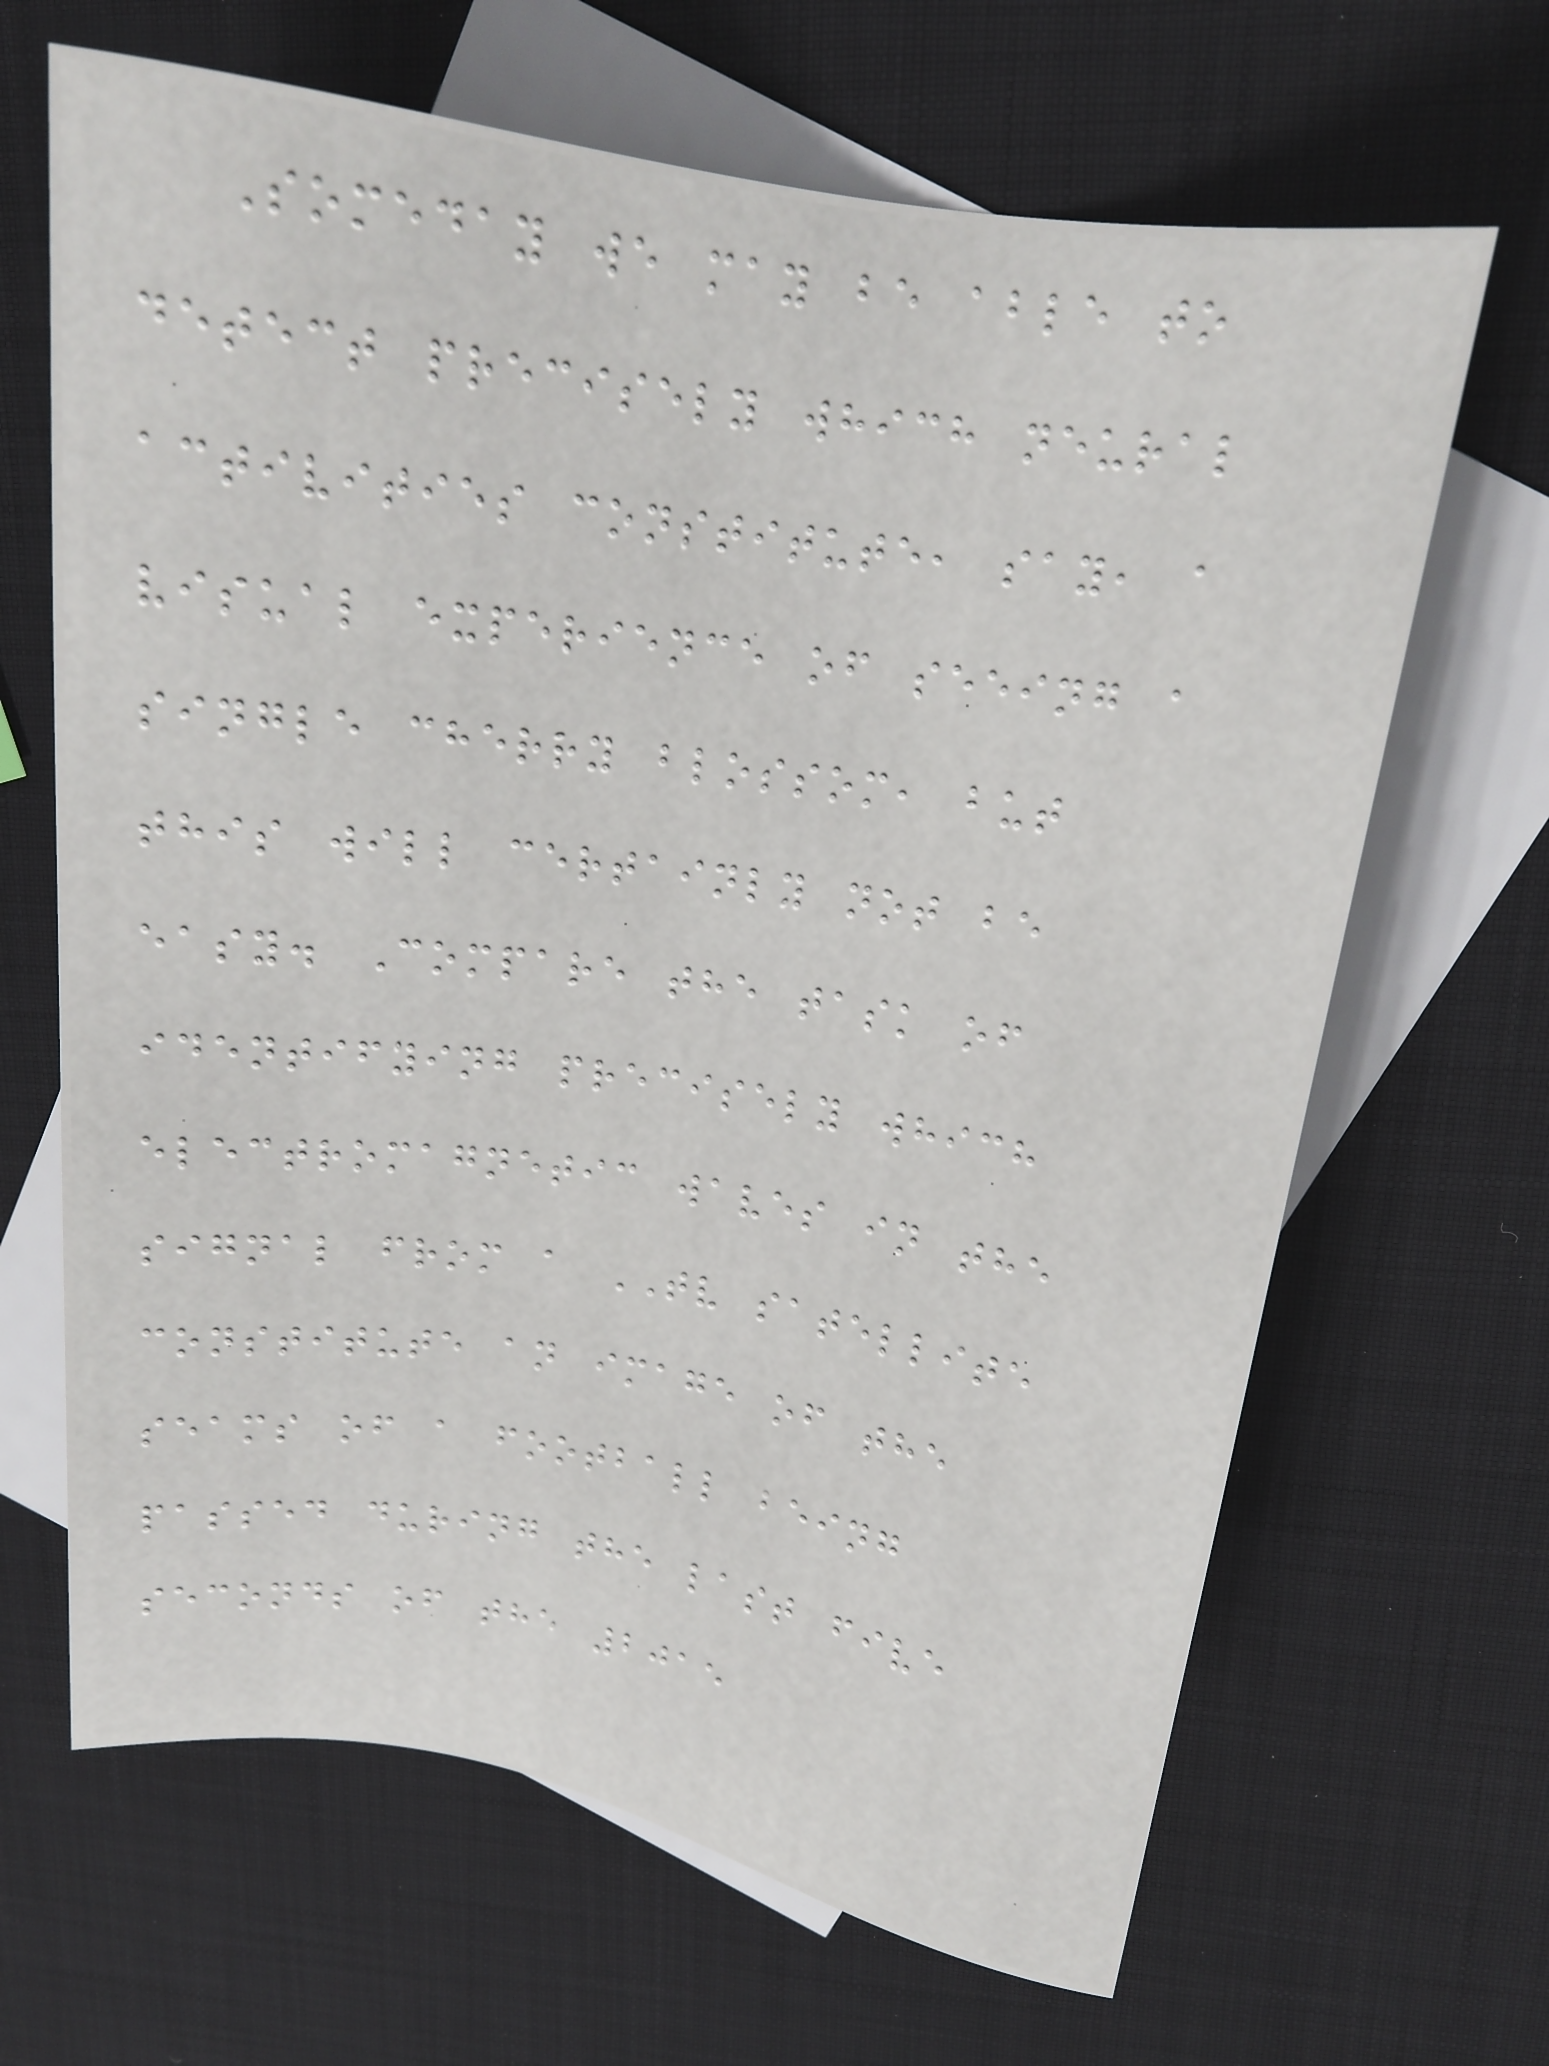Someday we may be able to
detect precisely which neural
activities constitute, say, a
visual experience of seeing a
single cherry blossom, but
this will certainly not be
easy. Compare the task of
identifying precisely which
electromagnetic waves in the
signal from a TV satellite
constitute an image of the
seams of a football being
passed during the last five
seconds of the 2015
